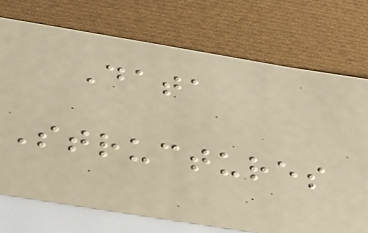Data
Structures
